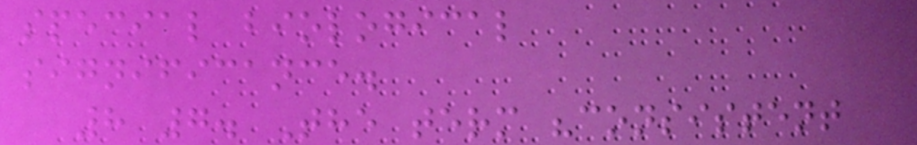special biological
significance.
8 7. The term "consistent
